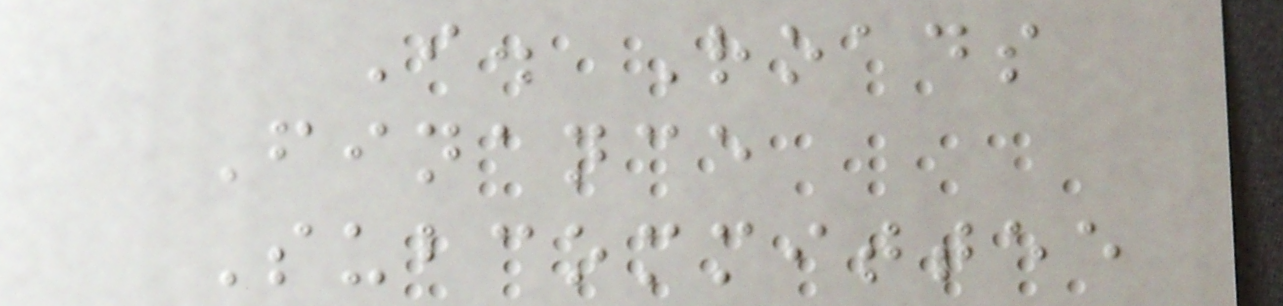I. Roads
Finance
Subcommittee
